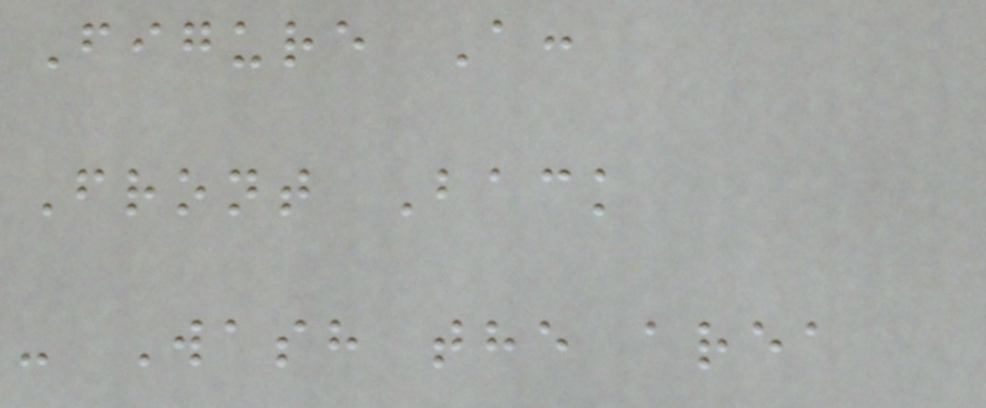Figure A:
Front Back
- Wash the area
